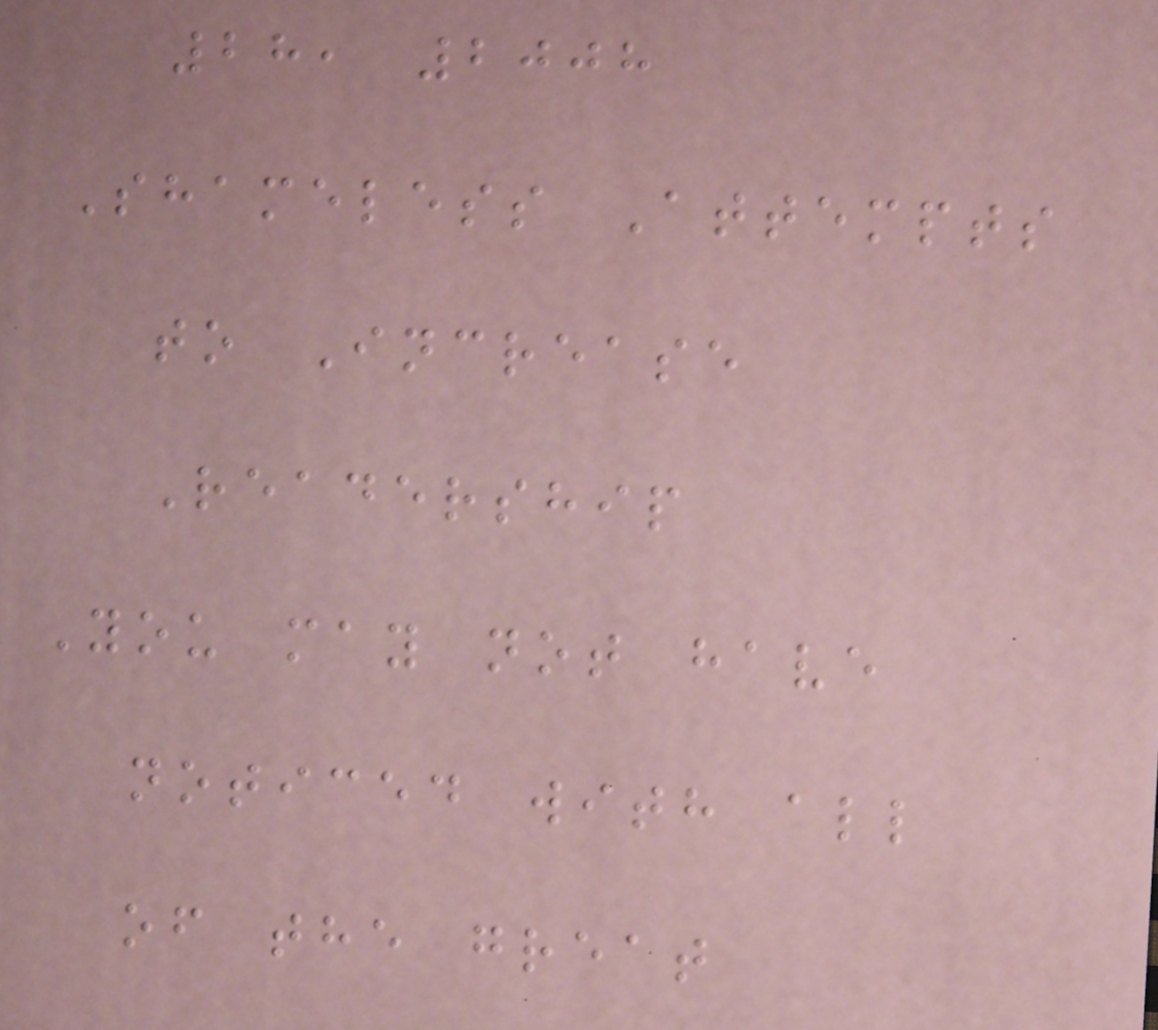28, 2008
Shameless Attempts
to Increase
Readership
You may not have
noticed with all
of the great
